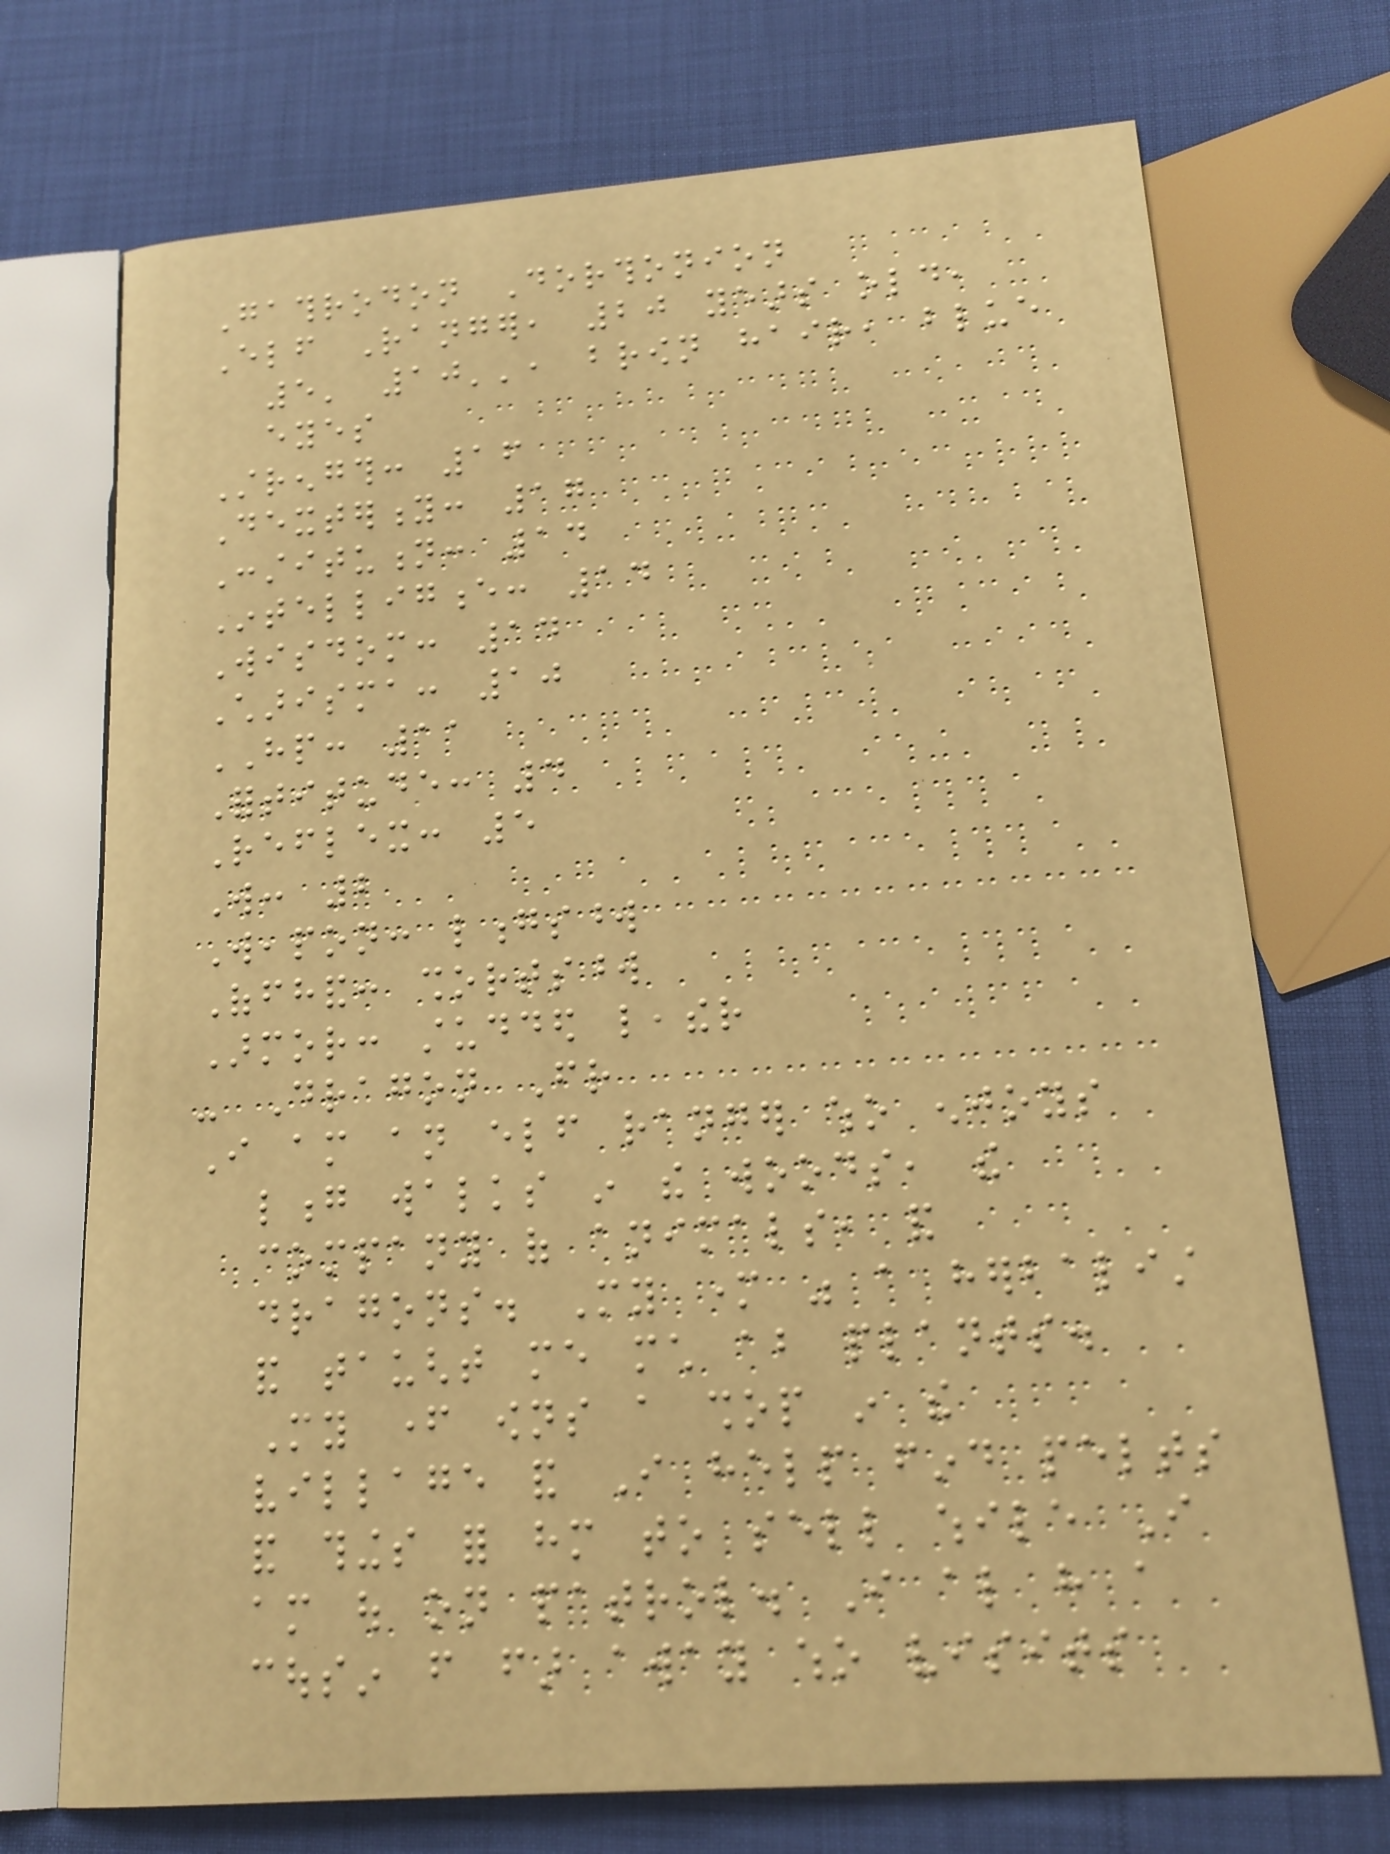Gathrodon Dorthonion
Elf Ranger, 20 years old,
5' 10'', brown hair, blue
eyes
Strength: 16
Dexterity: 17
Constitution: 14
Intelligence: 14
Wisdom: 14
Charisma: 10
HP: 11
Fortitude: 4
Reflex: 5
Will: 2
Weapon: longsword
Offhand: shortsword
Armor: studded leather
- Dragon Friend
I am an elf ranger who enjoys
long walks in the woods, the
company of animals, and
dragons. My mother was a herbalist
and taught me much about plants.
My father owns a shop in the
village and I help find pelts
and things for him to sell while I
am out on patrol. I also have a
cousin from far away who visits
